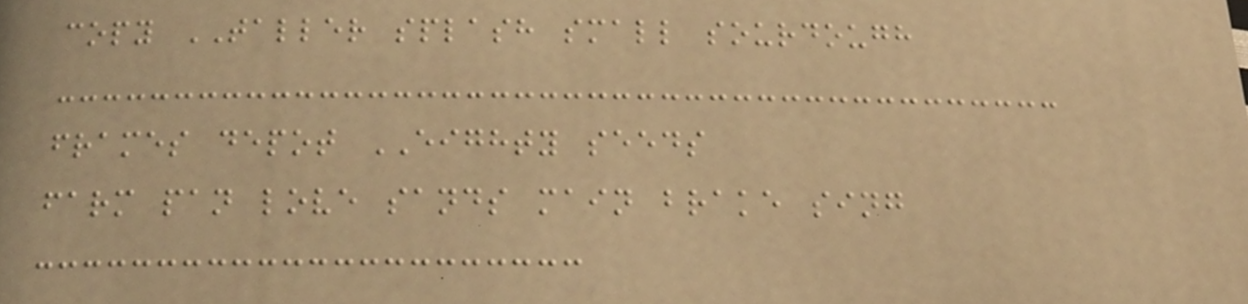copy TALLER splash small sourdough
frames depot EIGHTY seeds
farm pan love sands main brake sing
